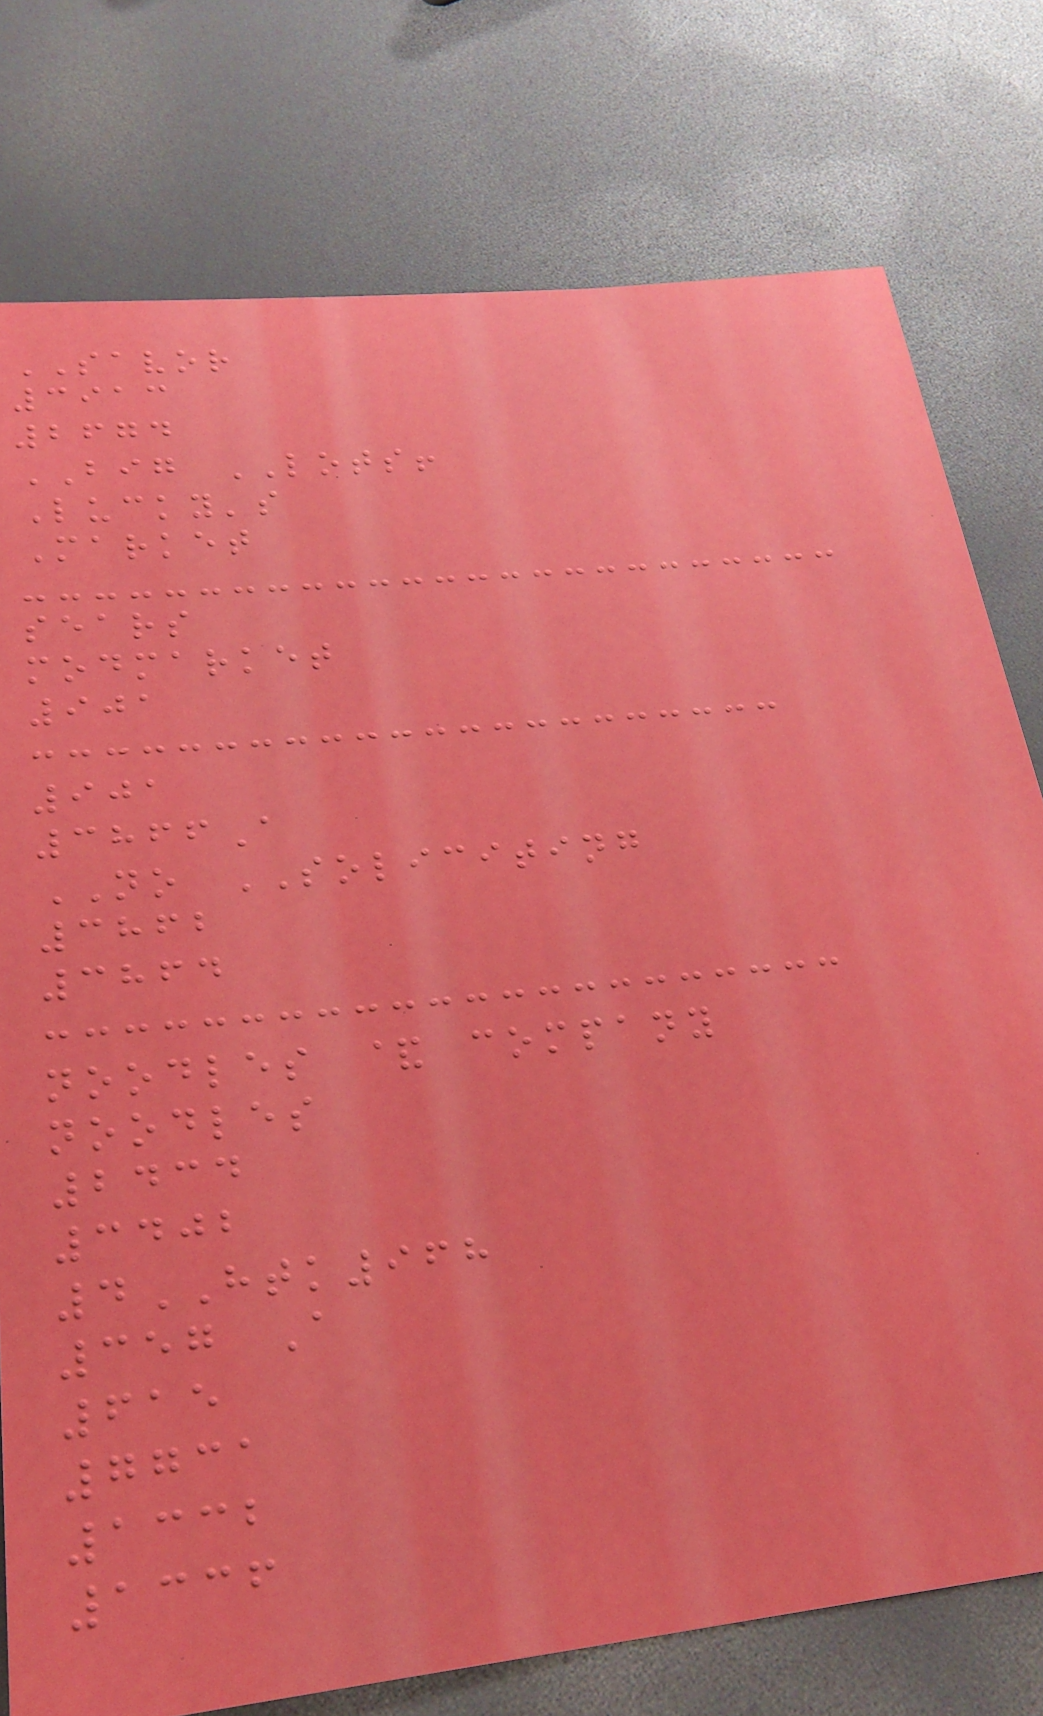SAVOR
3913
2674
BIG LOTS!
Lucky's
Market
sears
modmarket
901
901
3866A
NO SOLICITING
3862
3864
noodles & company
noodles
2434
3402
4HTK968
357 A
615
7731
1332
1336
